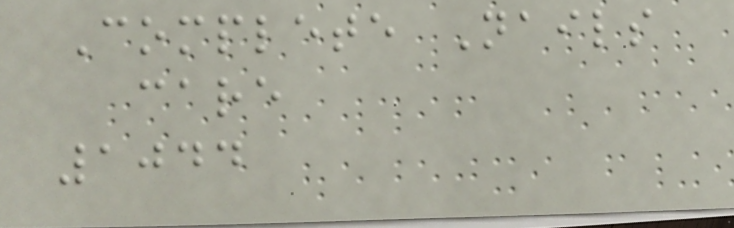Complete Nails
care
1044
